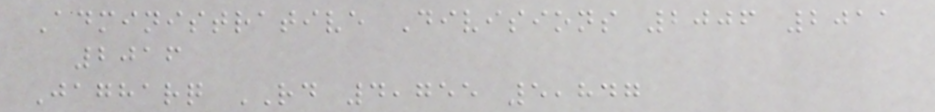Administrative Divisions 2006 2011
2016
Jagharq RD 4,755 5,847
